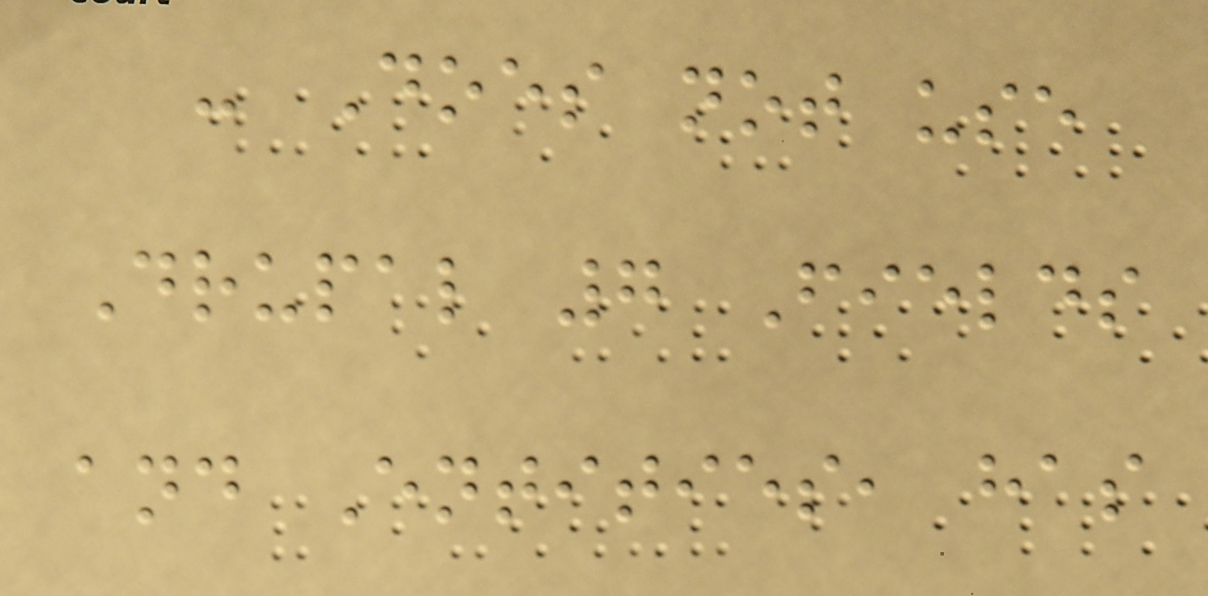- Does not use
Drupal 7 Fields
and Entities, has
